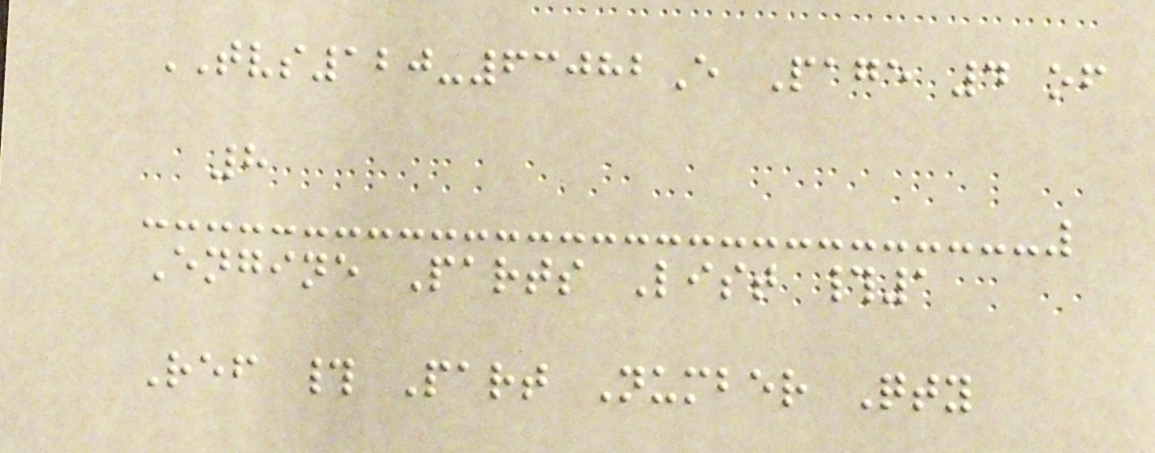TVS120-63082E Page 4 of
8
Engine Parts List #1
Ref # Part Number Qty
